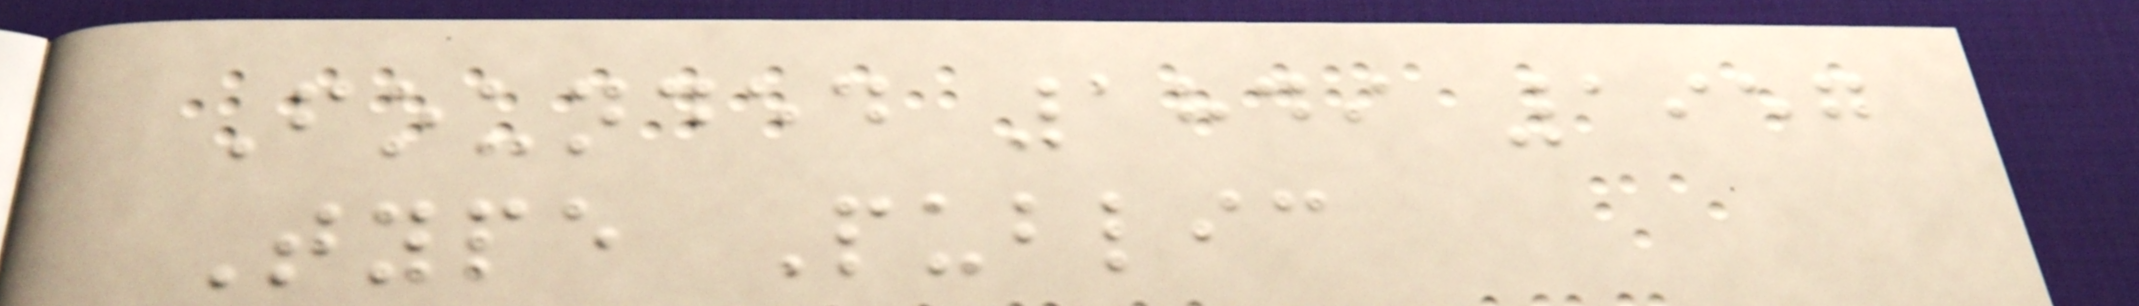Founded 1849 1957
Type Public
